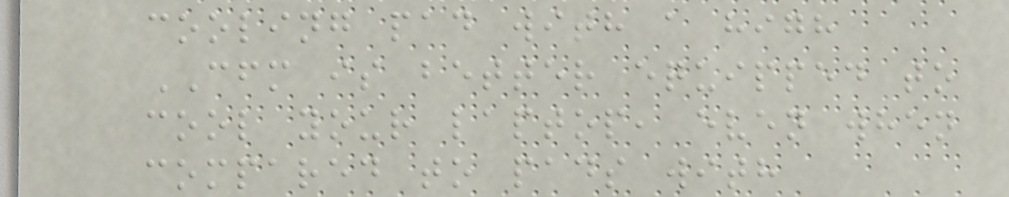cooling pad with a high
CFM is better equipped to
cool your laptop, even when
compared to pads with
